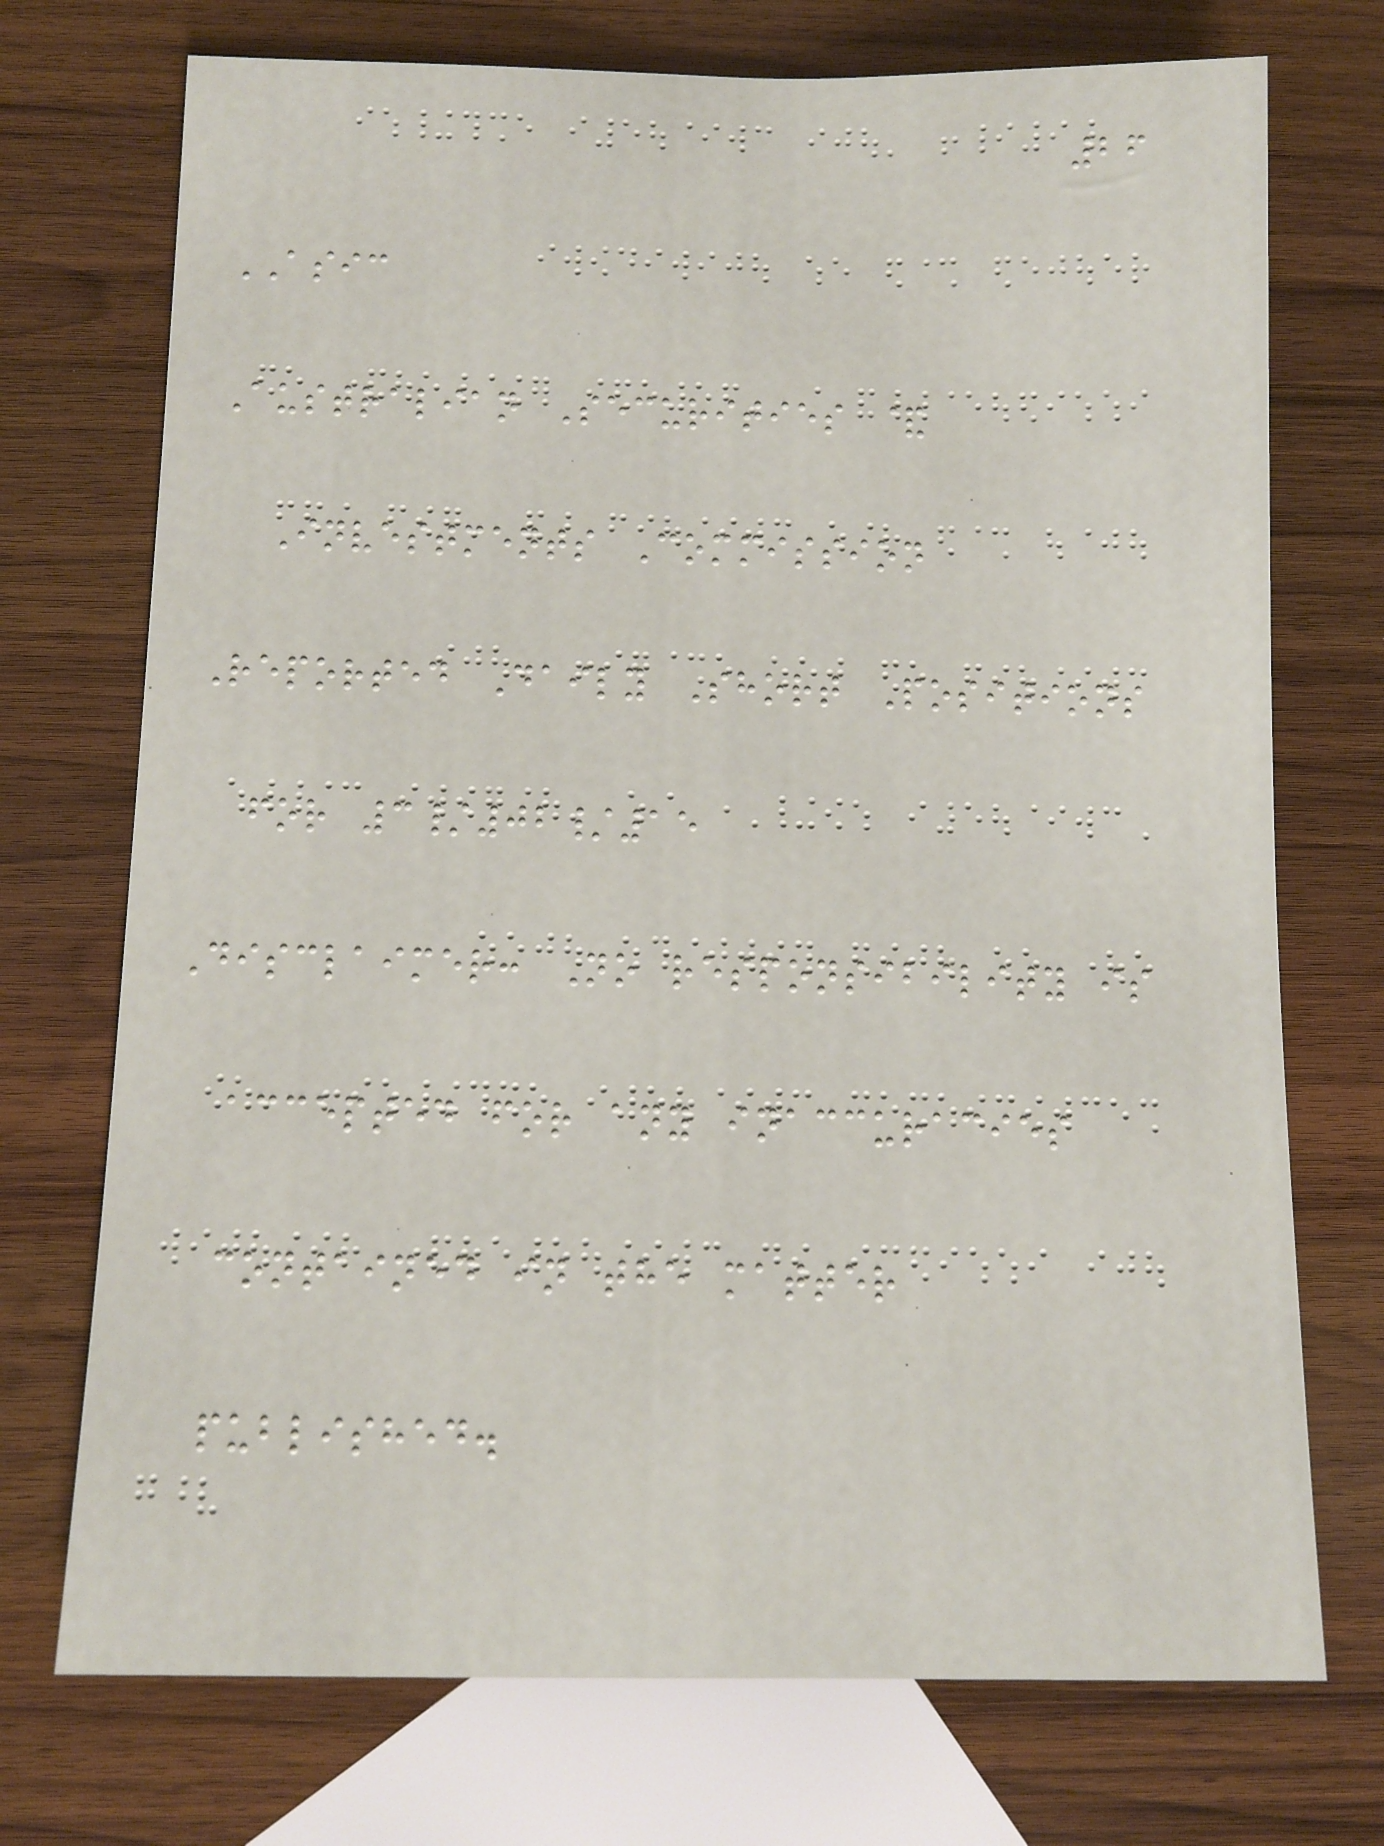26
ASIC
Australian Securities &
Investments Commission
Reported Daily Short Positions
for 3/02/15
Disclaimer: No responsibility is
accepted for any inaccuracies
contained in the matter
published.
